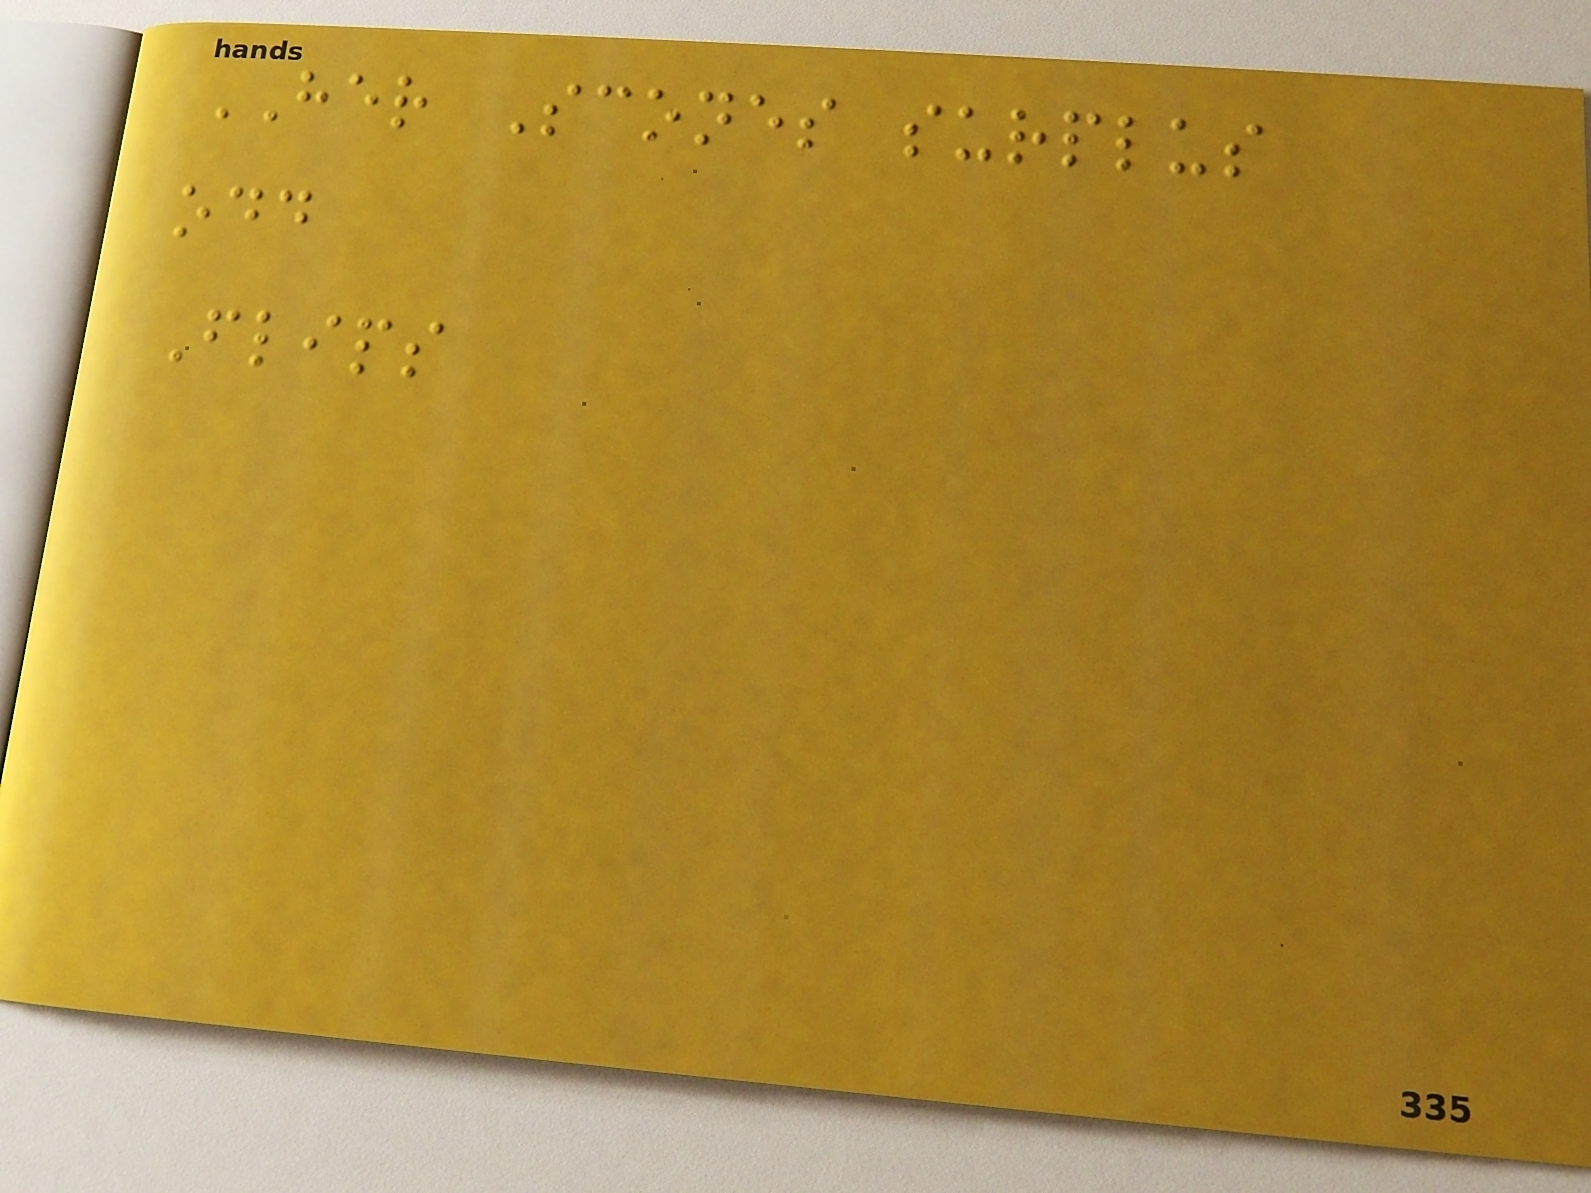HER Scones surplus
odd
Flips
